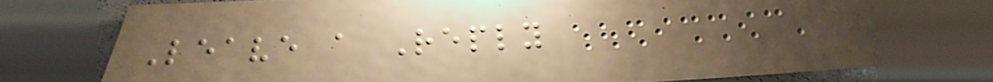Leave a Reply
